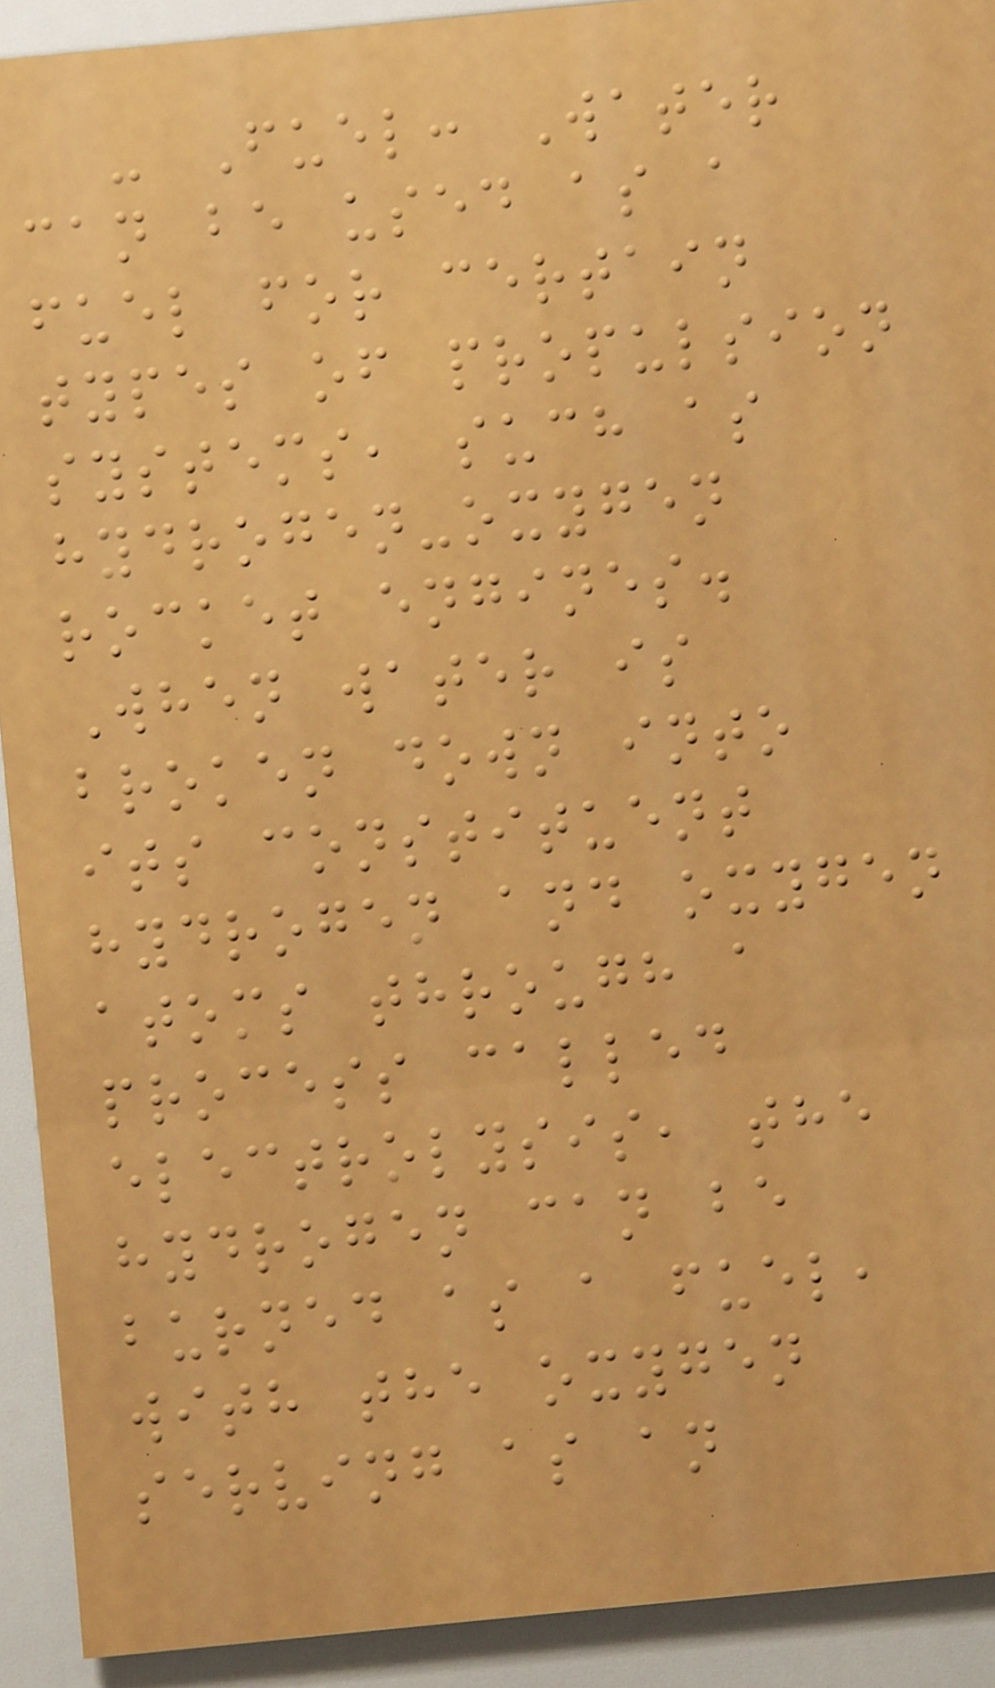- Fuel: Water
can be used as a
fuel for certain
types of propulsion
systems, such as
hydrogen-oxygen
rocket engines.
When water is
broken down into
its constituent
hydrogen and oxygen
atoms through a
process called
electrolysis, the
hydrogen can be
burned as a fuel,
with the oxygen
serving as an
